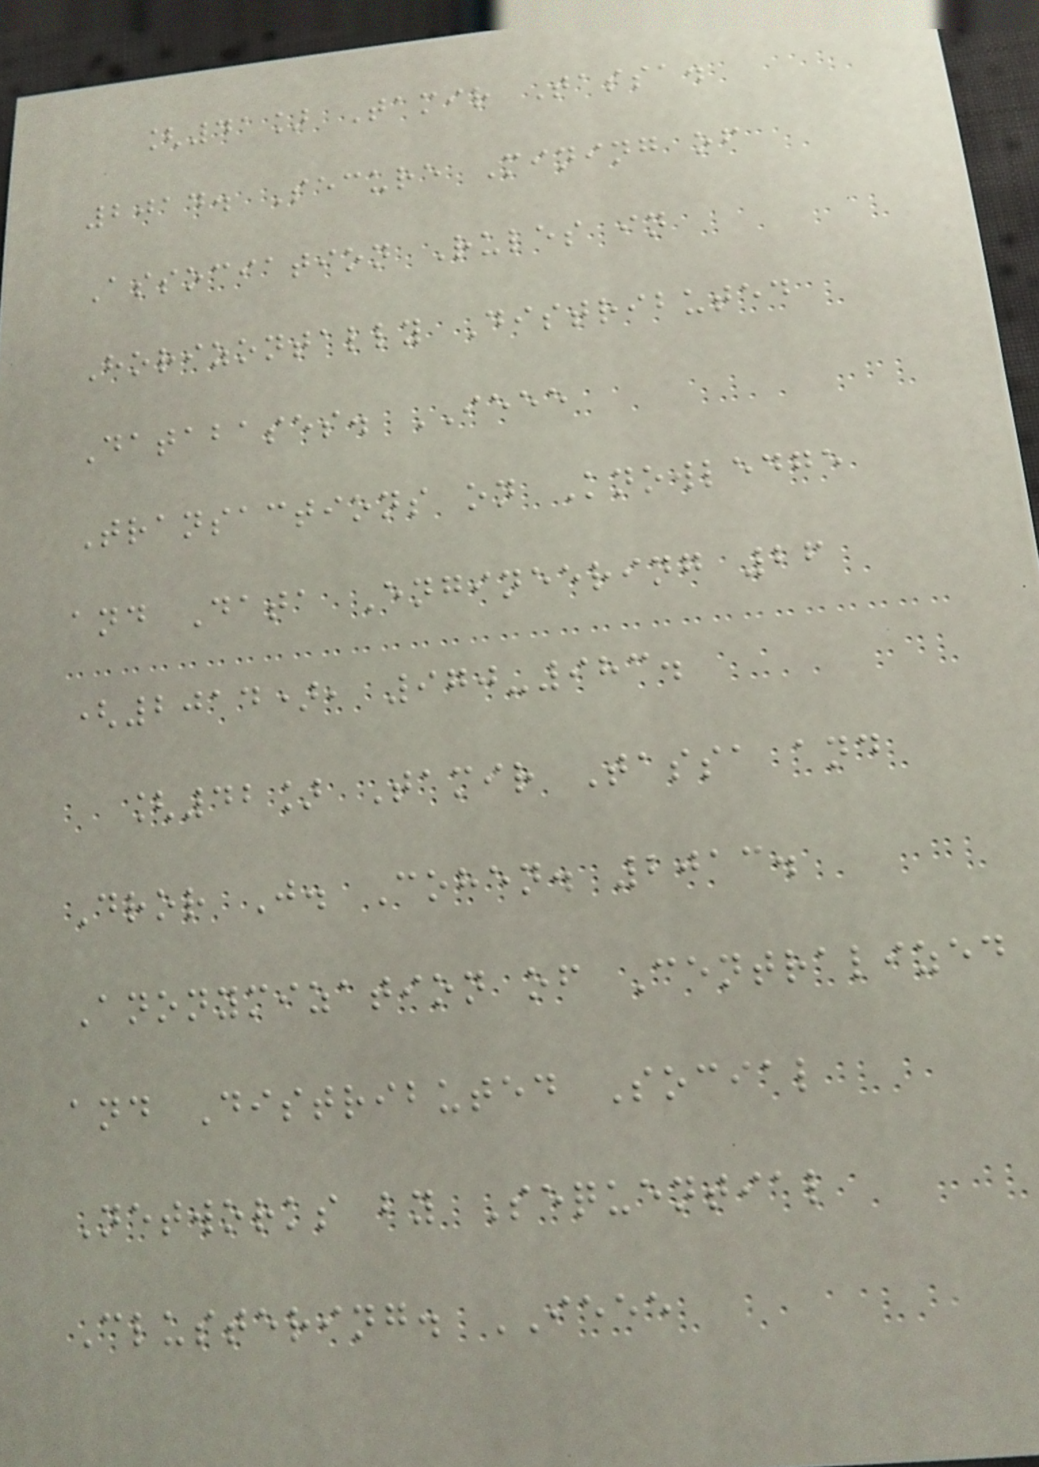[41] Tamir Tassa.
2014. Secure Mining of
Association Rules in
Horizontally Distributed
Databases. IEEE
Transactions on Knowledge
and Data Engineering 26
(2014), 970-983.
[42] Tamir Tassa and
Dror J. Cohen. 2013.
Anonymization of Centralized
and Distributed Social
Networks by Sequential
Clustering. IEEE
